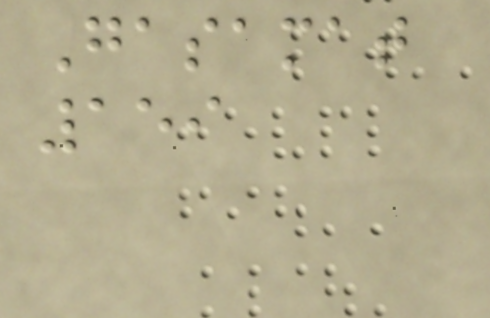Gasamat
159
